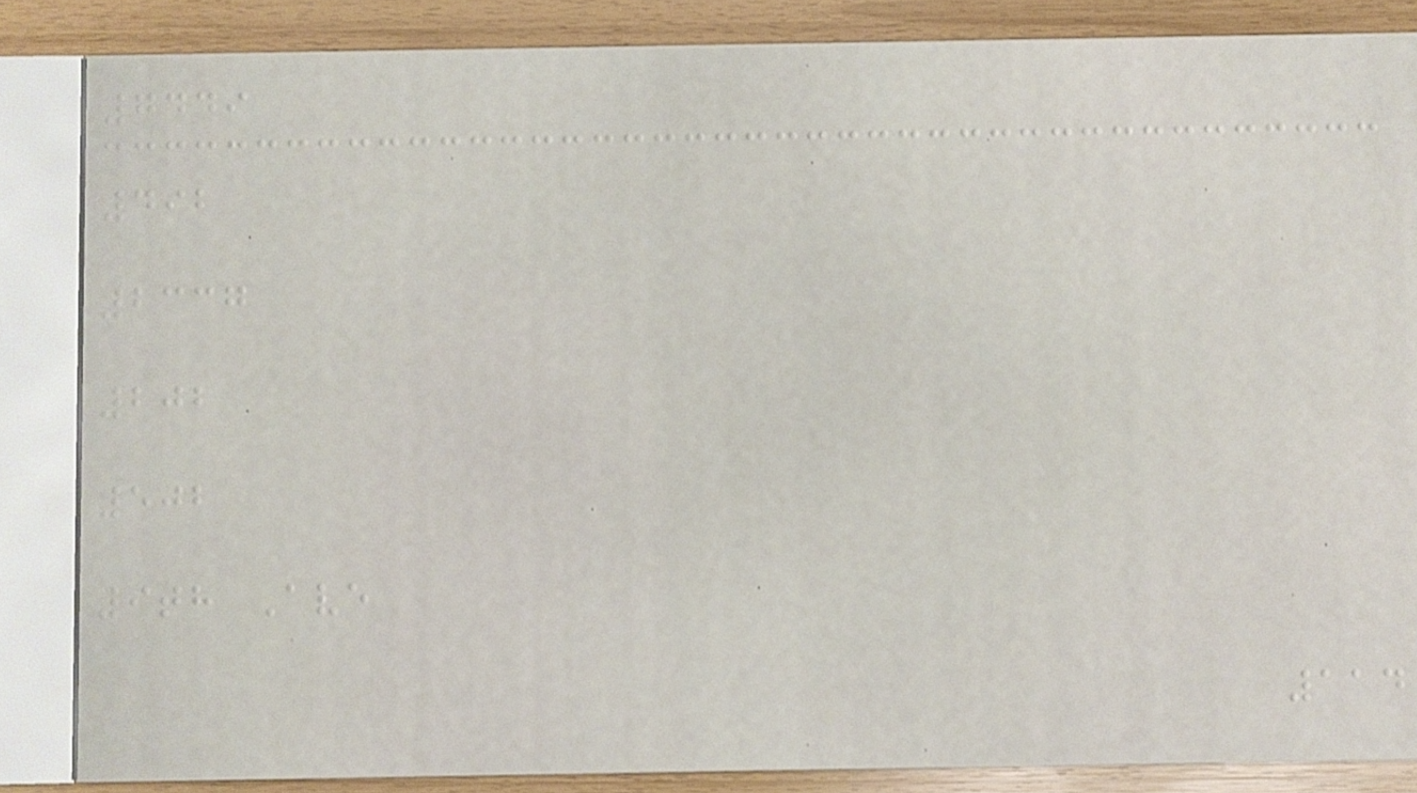7449
492
2337
202
502
9th Ave
114
